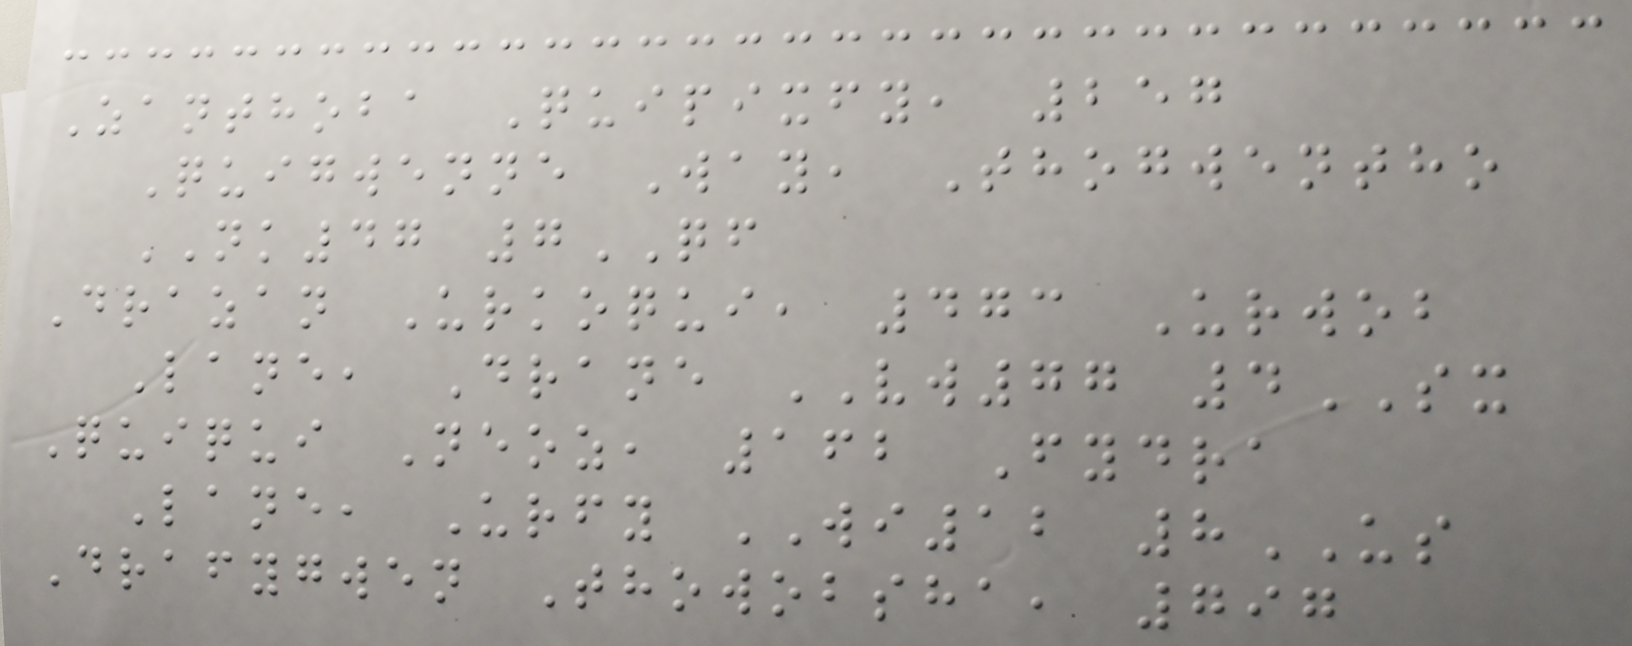Zanthoba Quipixfy, 257
Quigwenne Way, Thogwentho
NK47 7QF
Drazan Urkoqui, 473 Urwob
Lane, Drane VW77 4SX
Quiqui Neoz, 162 Fydra
Lane, Urfy WI12 8US
Drafygwen Thowobsha, 797
